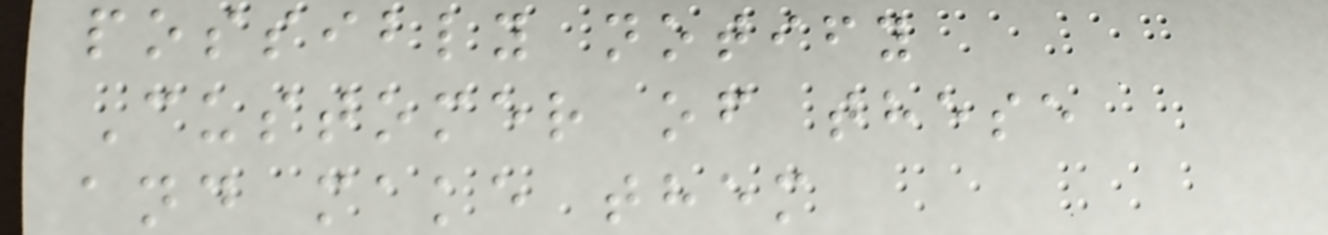possibly notify
Customer of these
and make them
